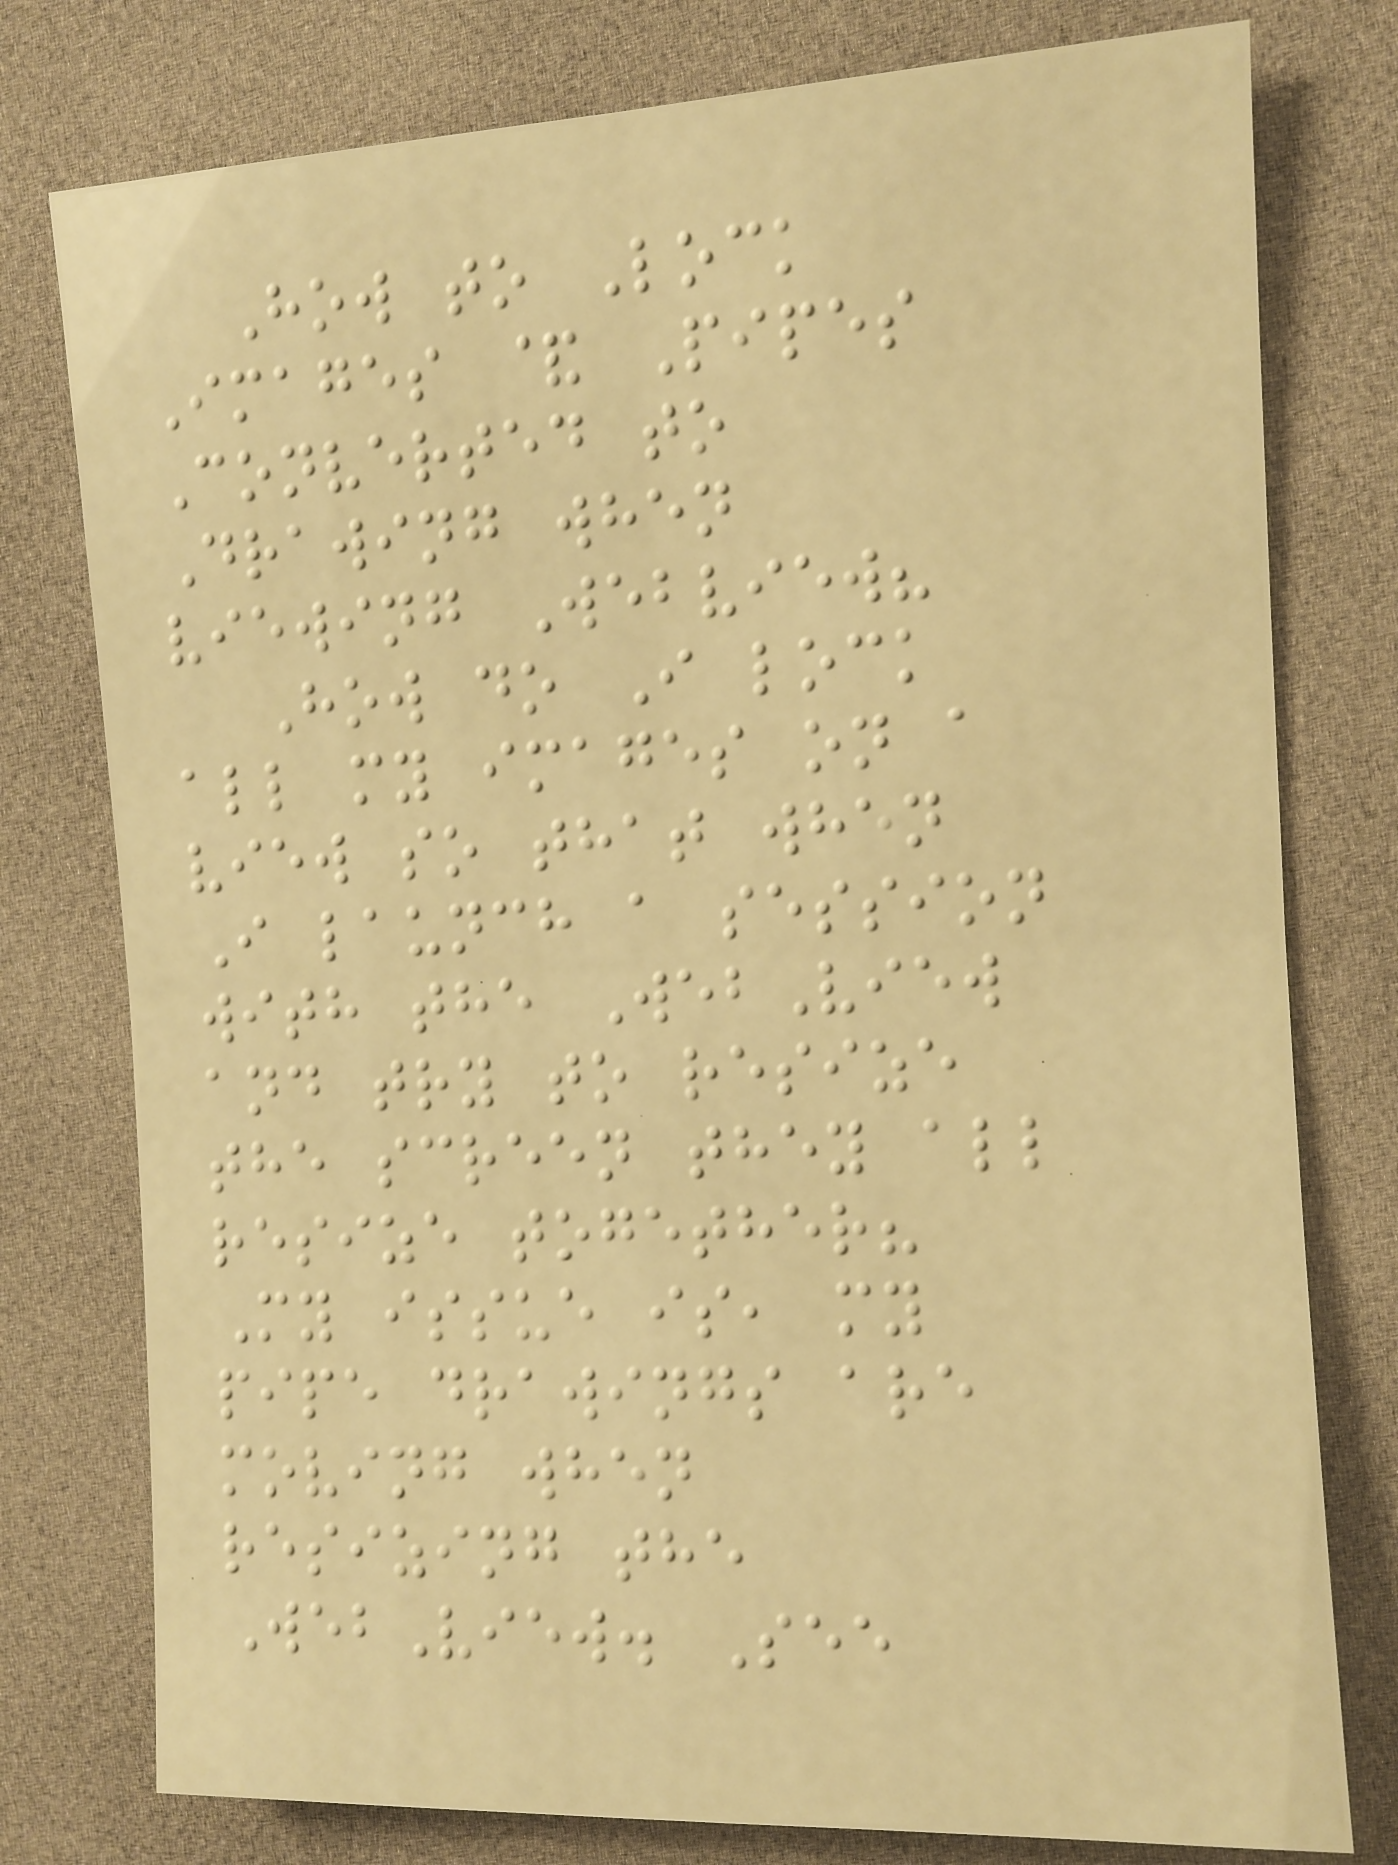How to Lock
Images & Pipes
Converted to
Drawing when
viewing Webview?
How do I lock
all my images on a
view so that when
I launch a session
with the WebView
and try to resize
the screen they all
resize together?
My issue is, my
pipe drawings are
moving when
resizing the
WebView. See
